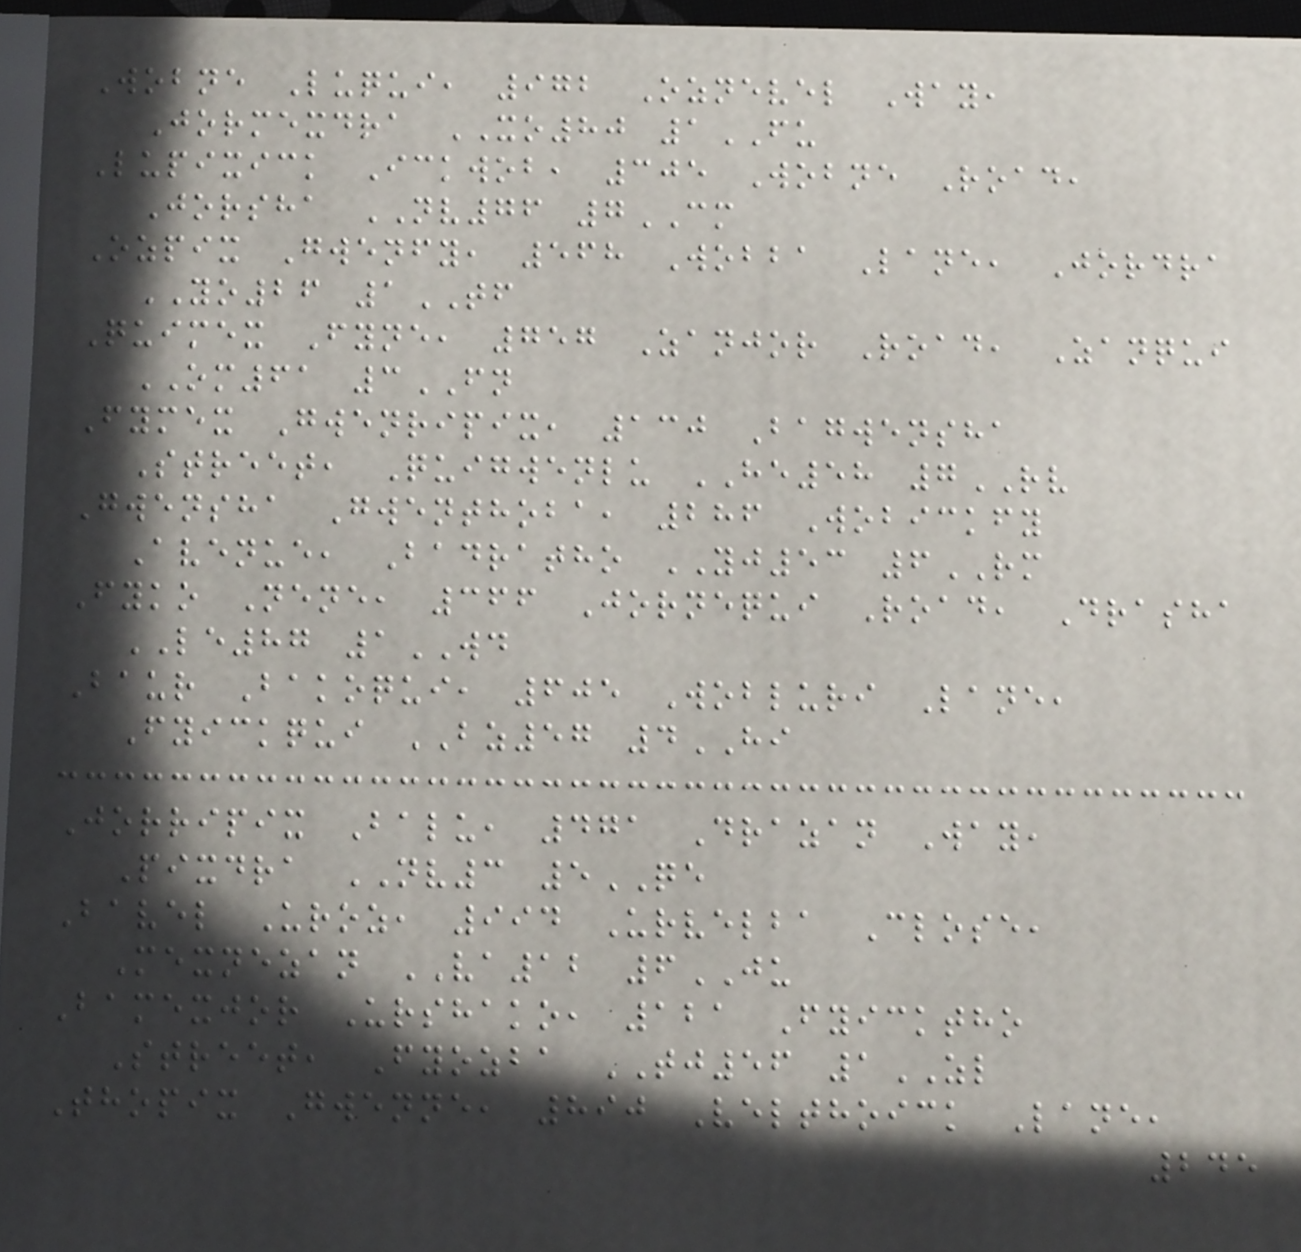Wobne Luqui, 972 Oznevel Way,
Jormexdra XO80 1FU
Lupixick Ickwob, 305 Wobne Road,
Jorsha NV76 7CM
Ozpix Gwenfy, 568 Wobba Lane, Jordra
YO26 1TF
Quimex Fyne, 757 Zanjor Road, Zanqui
OM61 3FN
Fymex Gwenripix, 130 Bagwensha
Street, Quigwenlu HE58 7RV
Gwensha Gwenthoba, 286 Wobickfy
Avenue, Badratho YJ53 6RM
Fyko Nene, 366 Jornequi Road, Drasha
LE87 1WD
Baur Bakoqui, 605 Wobluri Lane,
Fyickqui BZ57 4HI
Jorripix Balu, 471 Drazan Way,
Pixdra NV3 5QE
Bavel Uroz, 994 Urvelba Close,
Mexnezan VA12 6JU
Bamexjor Urshako, 121 Fyicktho
Street, Fyozba TJ56 1ZL
Thopix Gwenne, 890 Velthoick Lane,
245
